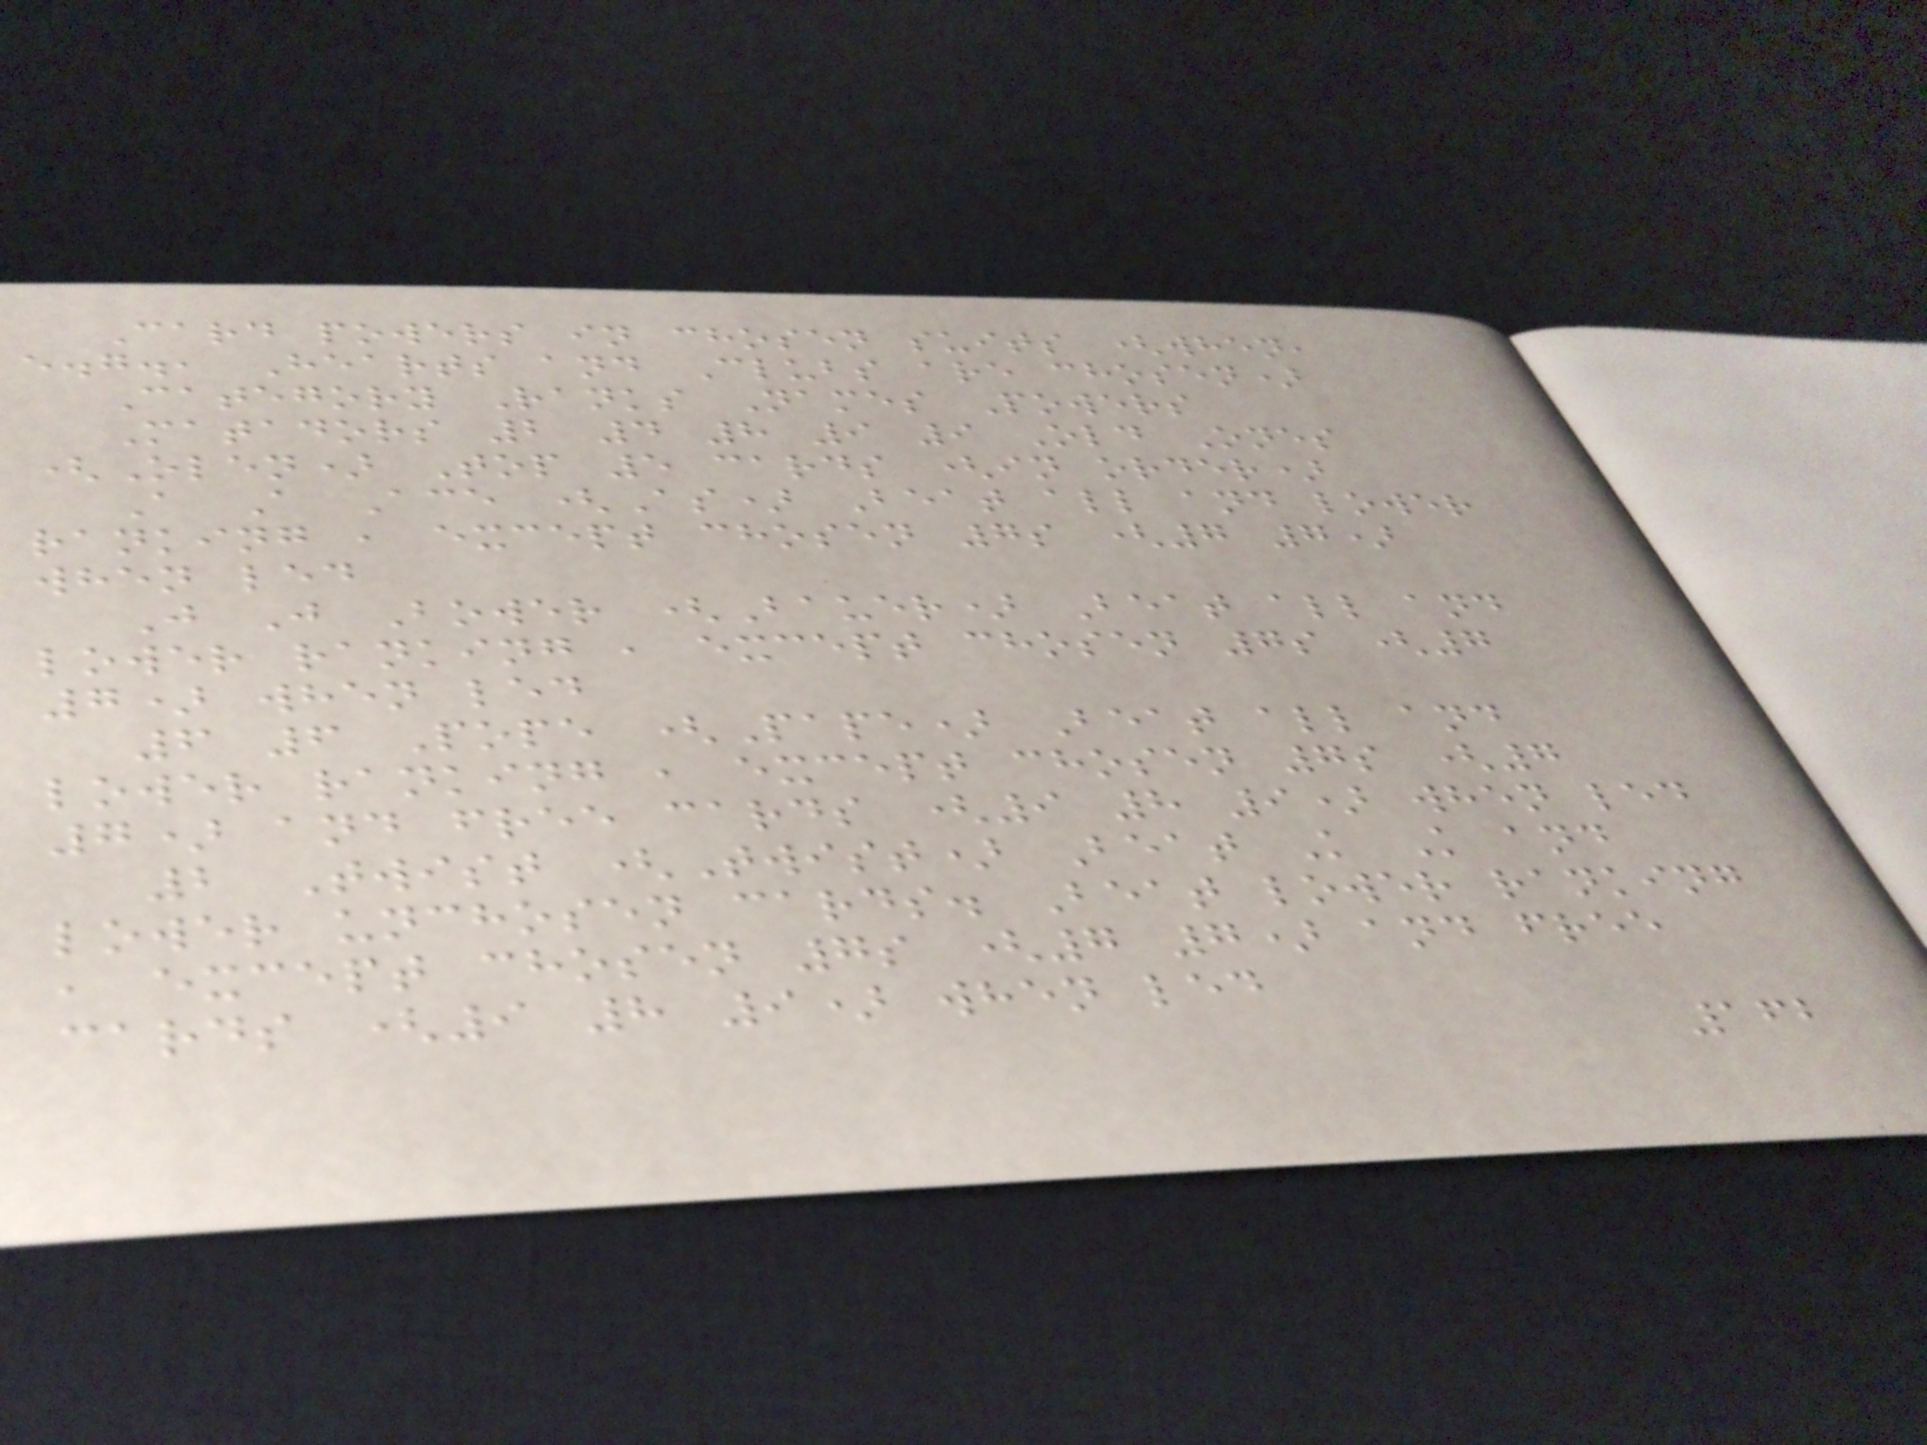Card powers in chosen suits (when,
e.g., Hearts and Clubs are chosen)
Category Ranks Names Powers
Matadors 2 4 8 9 9 Old Ones
(Olen) Top 5 cards (in order)
A A Ace (As) Beat all and lower
ranking , except chosen 7s (7 7)
when led
J J Bower (Bauer) Beat all and
lower ranking , except chosen 7s (7
7) when led
6 6 Pope (Pape) Beat all and
lower ranking , except chosen 7s (7
7) and free cards (9 8 9) when led
2 Twist (Twist) Beat K K and
lower unchosen cards. Beat lower ranking
, except chosen 7s (7 7) and free
cards (9 8 9) when led
162
